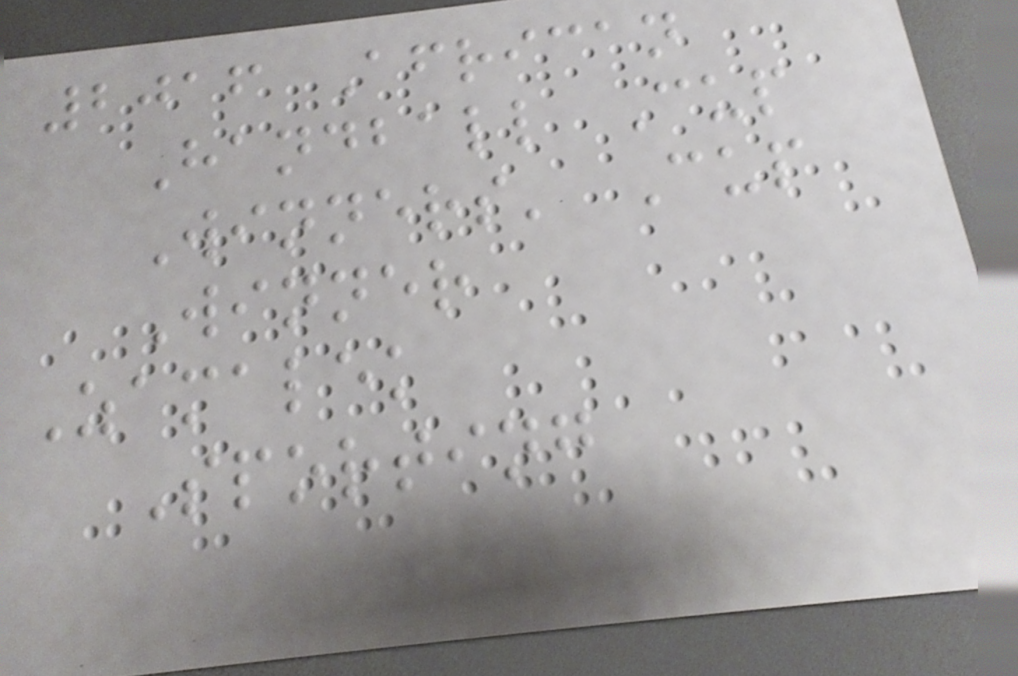2016 African
Handball Cup
Winners' Cup
Winner
Zamalek
Sporting
